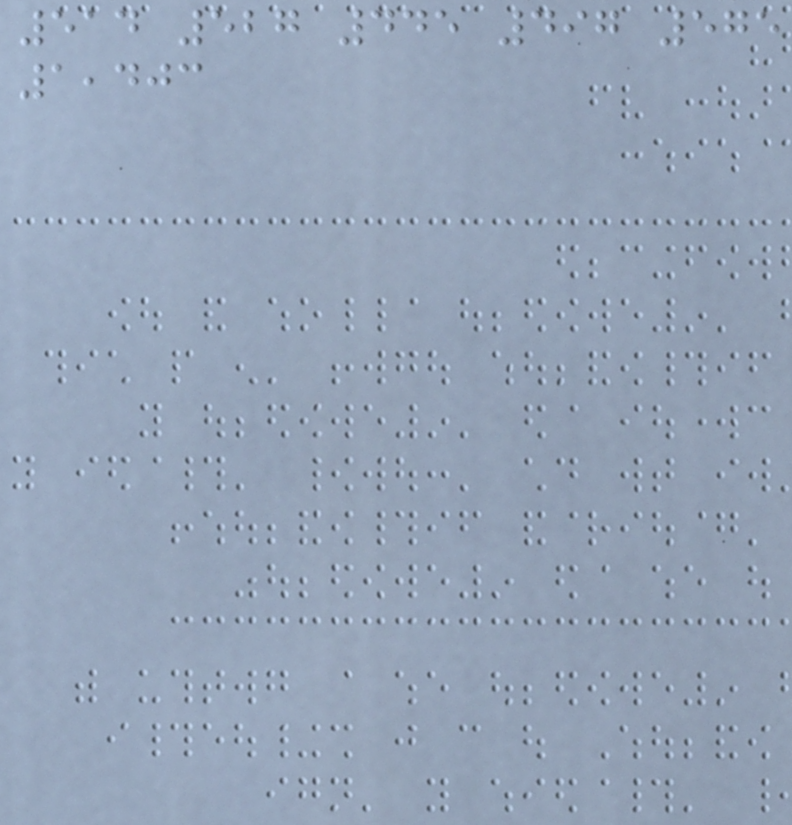514 527 445 497 575
1,403
